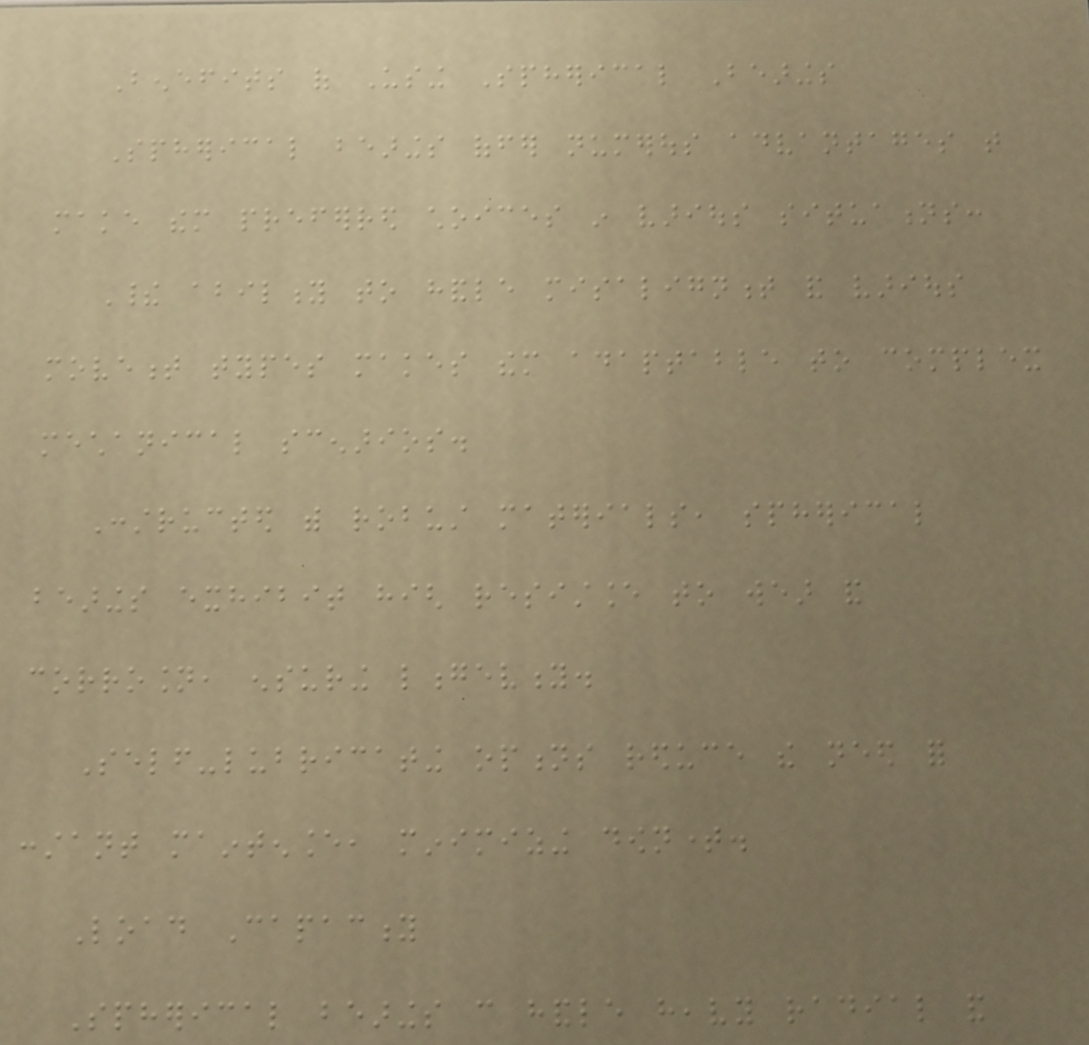Benefits of Using Spherical Bearings
Spherical bearings offer numerous advantages that
make them preferred choices in various situations:
Their ability to handle misalignment and various
movement types makes them adaptable to complex
mechanical scenarios.
Constructed with robust materials, spherical
bearings exhibit high resistance to wear and
corrosion, ensuring longevity.
Self-lubricating options reduce the need for
constant maintenance, minimizing downtime.
Load Capacity
Spherical bearings can handle heavy radial and
